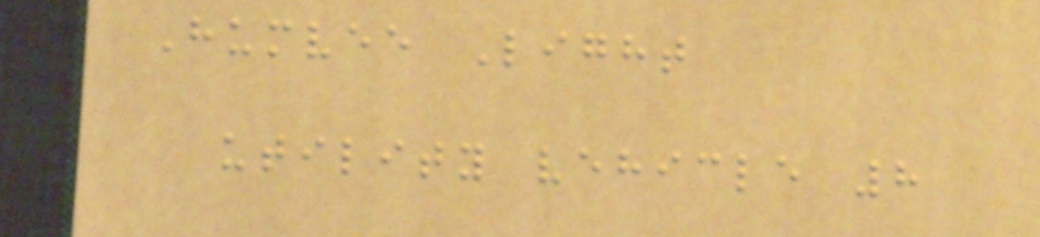Humvee Light
utility vehicle 8
